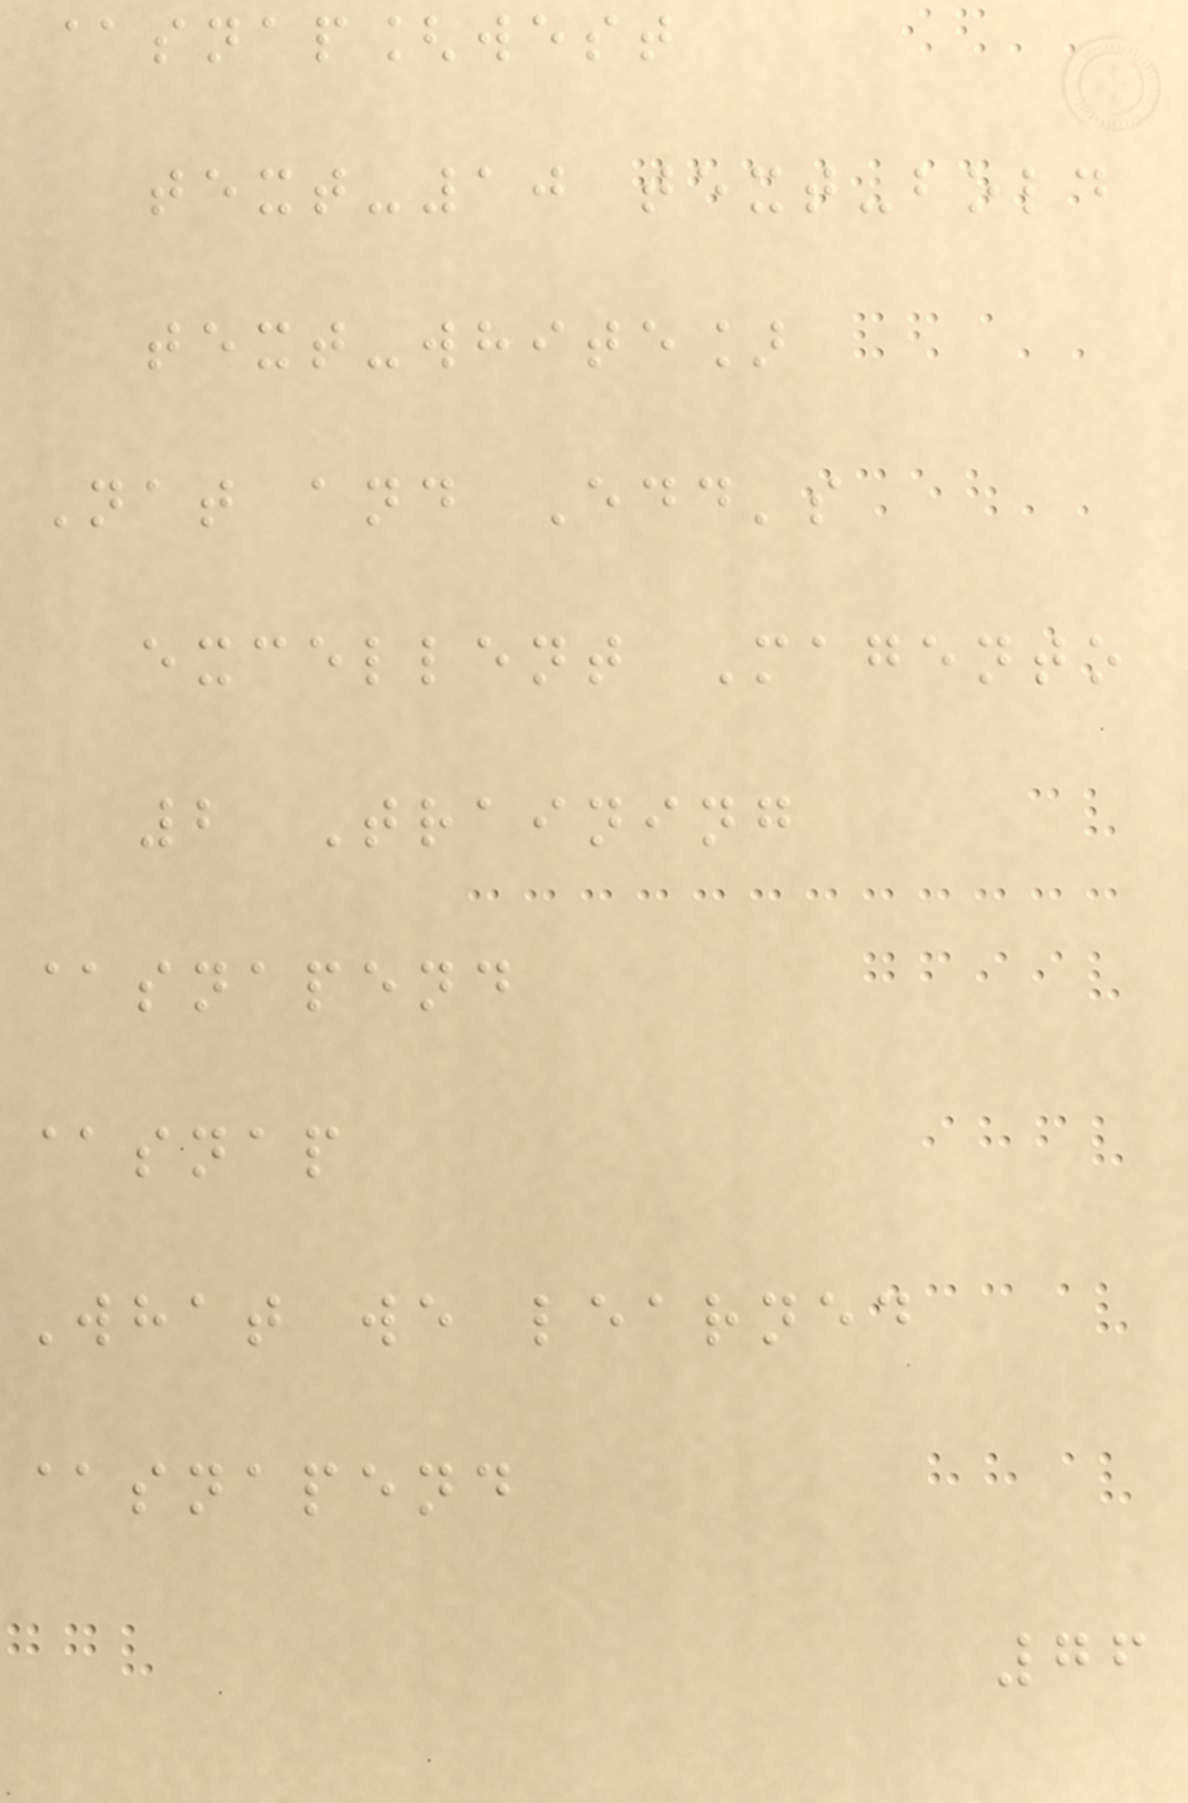@snap[west
text-10 text-bold
text-white]
Nat and Edd's
excellent Magento
2 Training
@snapend
@snap
What we learned
@snapend
76
